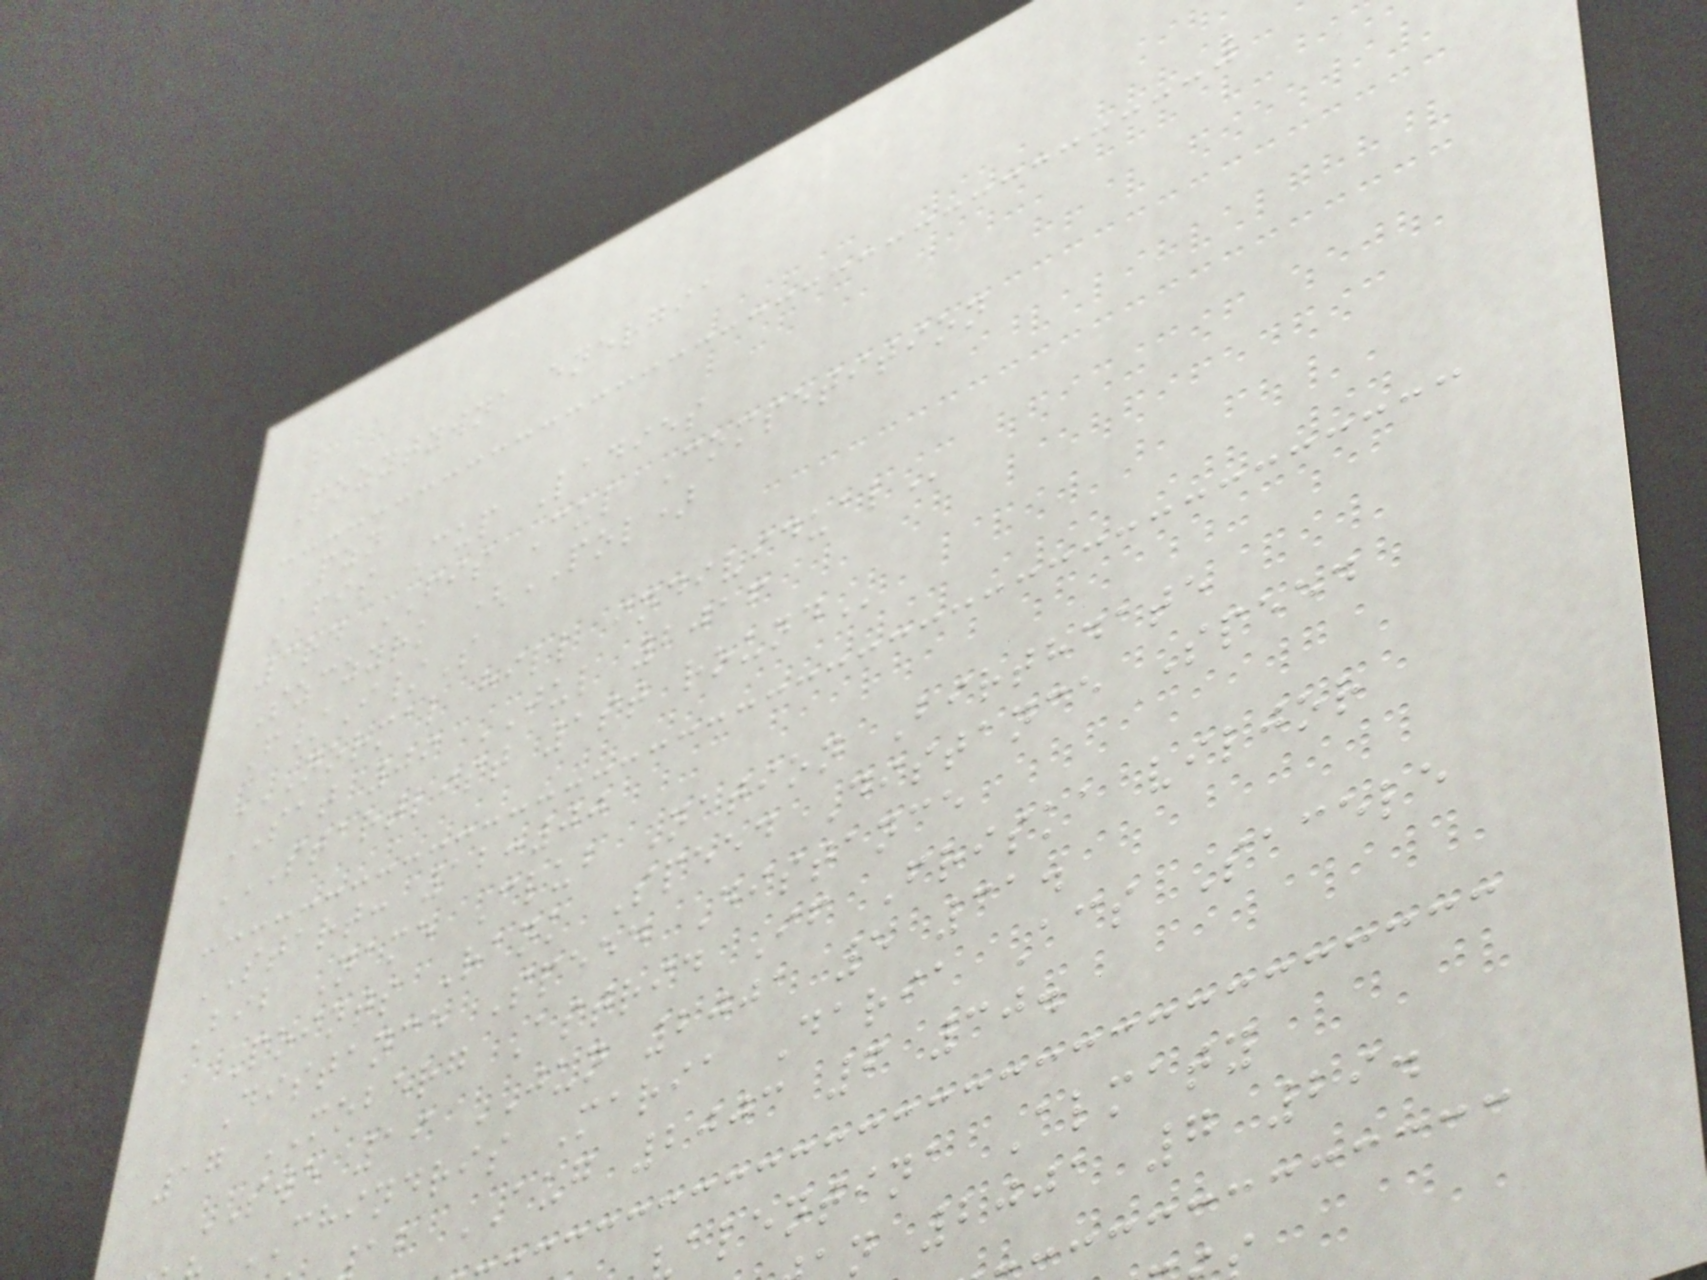Pozytywna energia
PZN
FIS Cup Ladies
3rd FIS Cup Competition
Szczyrk (POL)
F/I/S
NORMAL HILL INDIVIDUAL
SAT 09 JUL 2016
STARTLIST 1ST ROUND
START: 12:00
Bib Name Club Nation Birthdate
Points Rank Speed Distance Speed
Distance Speed Distance
17 MOBERG Astrid If Friska viljor
SWE 19 JUN 2001 5 31.
CHINDRIS Maria Daria Acs Sacele
ab AUG 2003 6 30.
alentina Almaty
n 2001 7 29.
